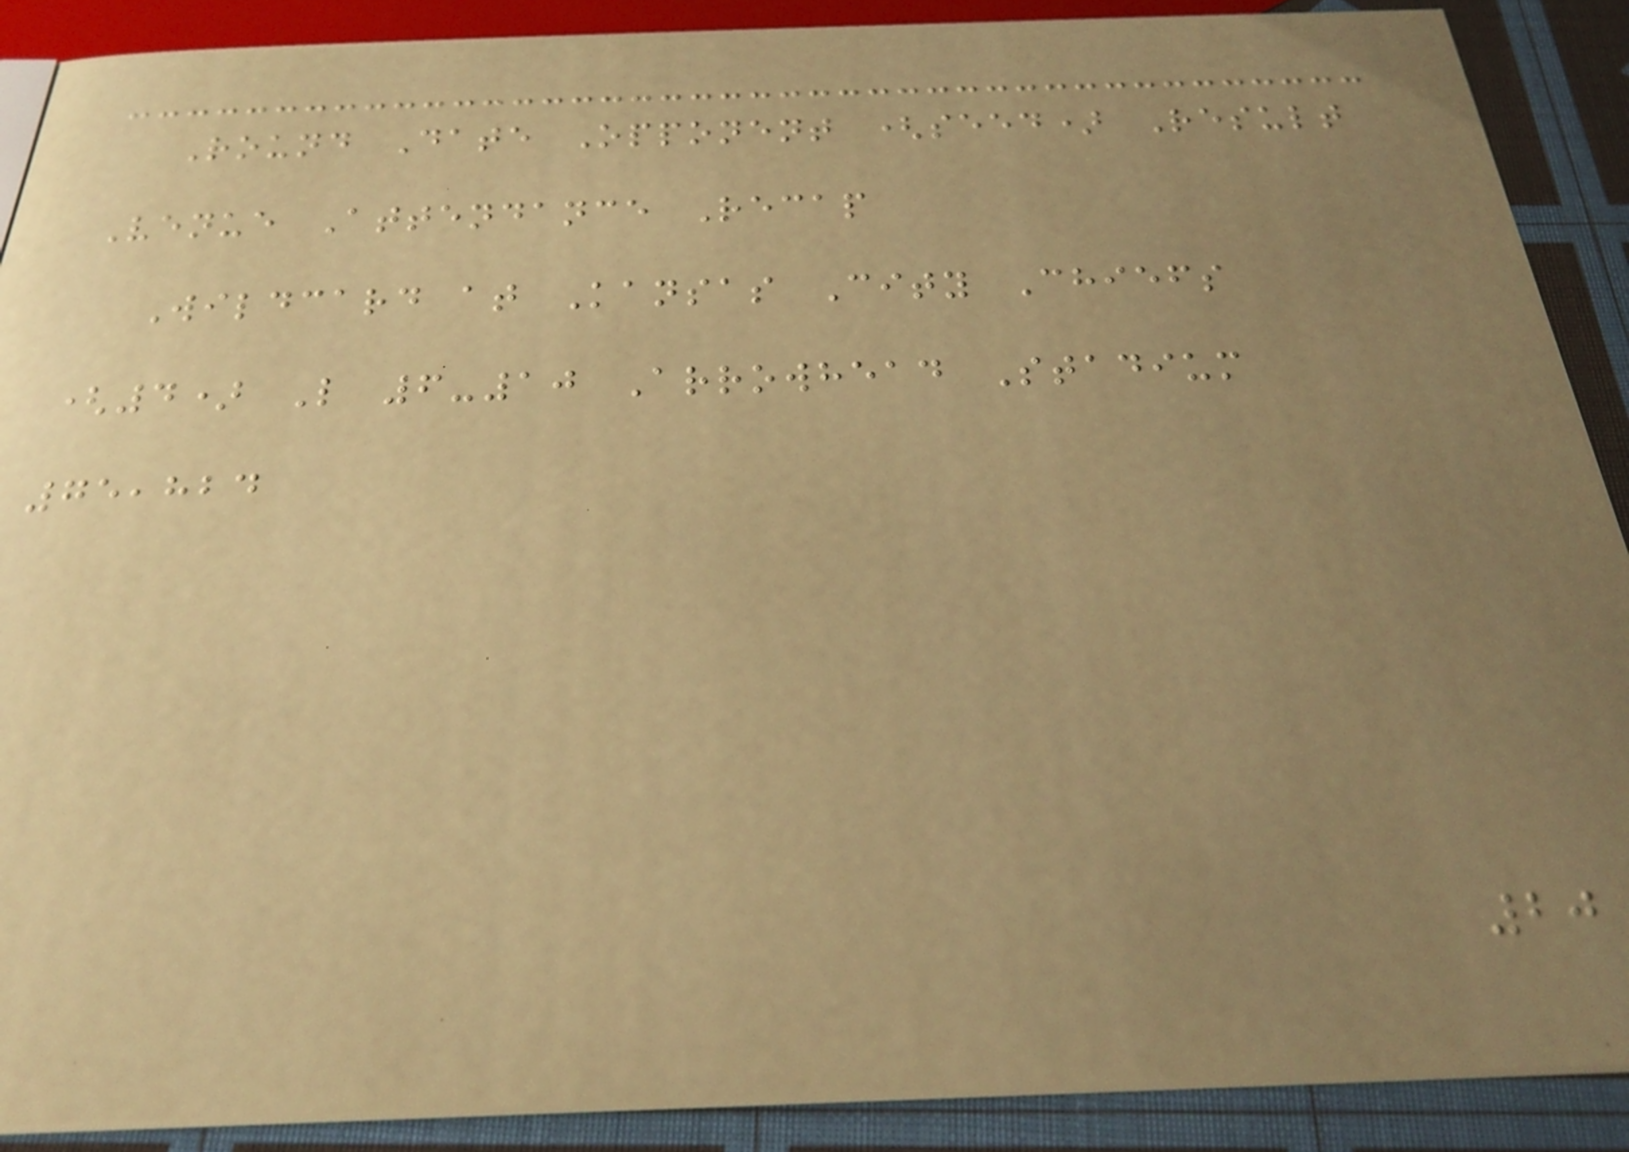Round Date Opponent (seed) Result
Venue Attendance Recap
Wildcard at Kansas City Chiefs
(4) L 6-10 Arrowhead Stadium
75,824
20
